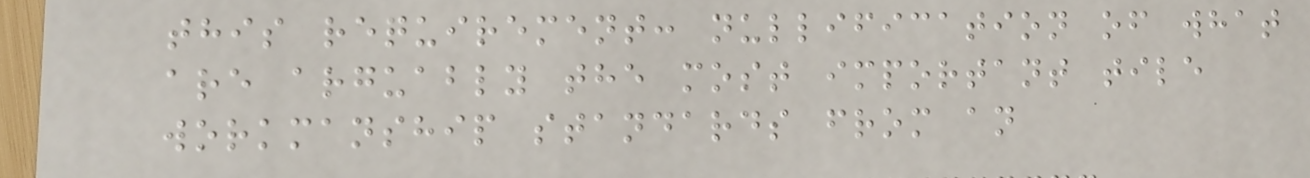this requirement: nullification of what
are arguably the most important tile
workmanship standards from an
